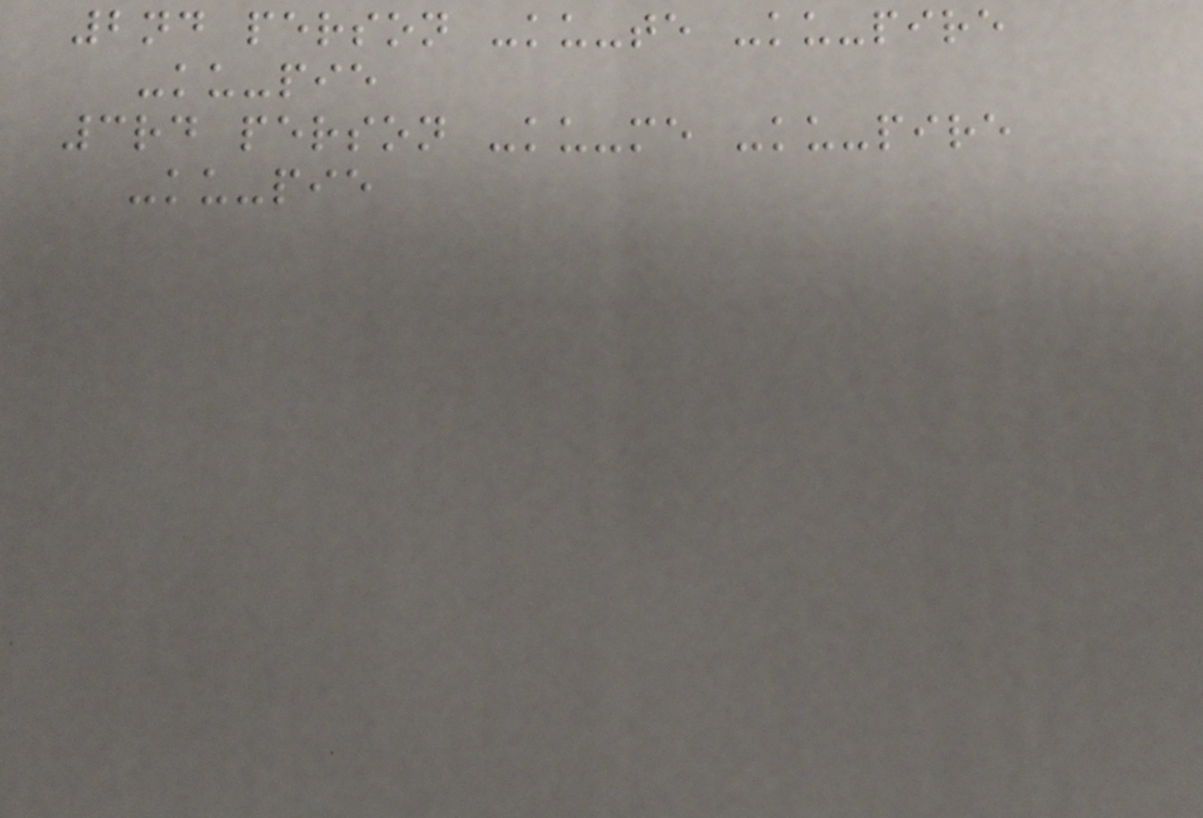2nd person -ku-te -ku-pire
-ku-pie
3rd person -ku-me -ku-pire
-ku-pie
